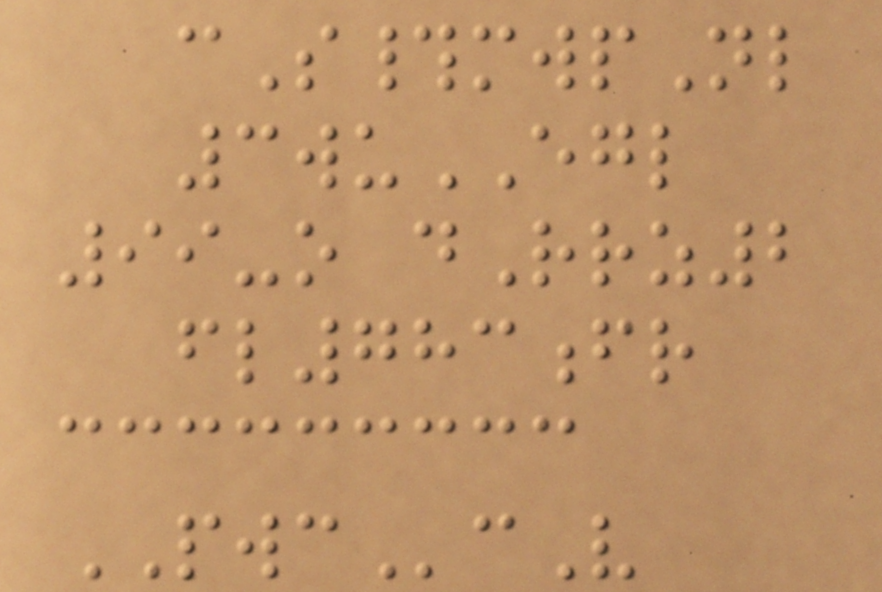cS#mwpNl
3wuEGL
99-o dRrz2
fl783fr
PWCcV
